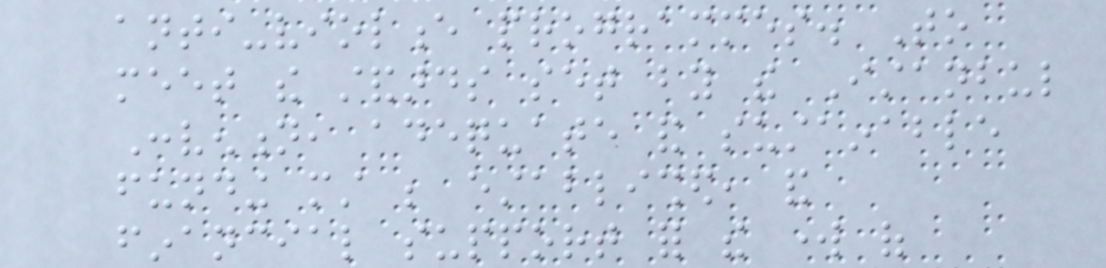anti-violence programmes. To
meet the standards set by the Istanbul
Convention, adequate and sustainable
funding must be established, and
financial support for the work of
